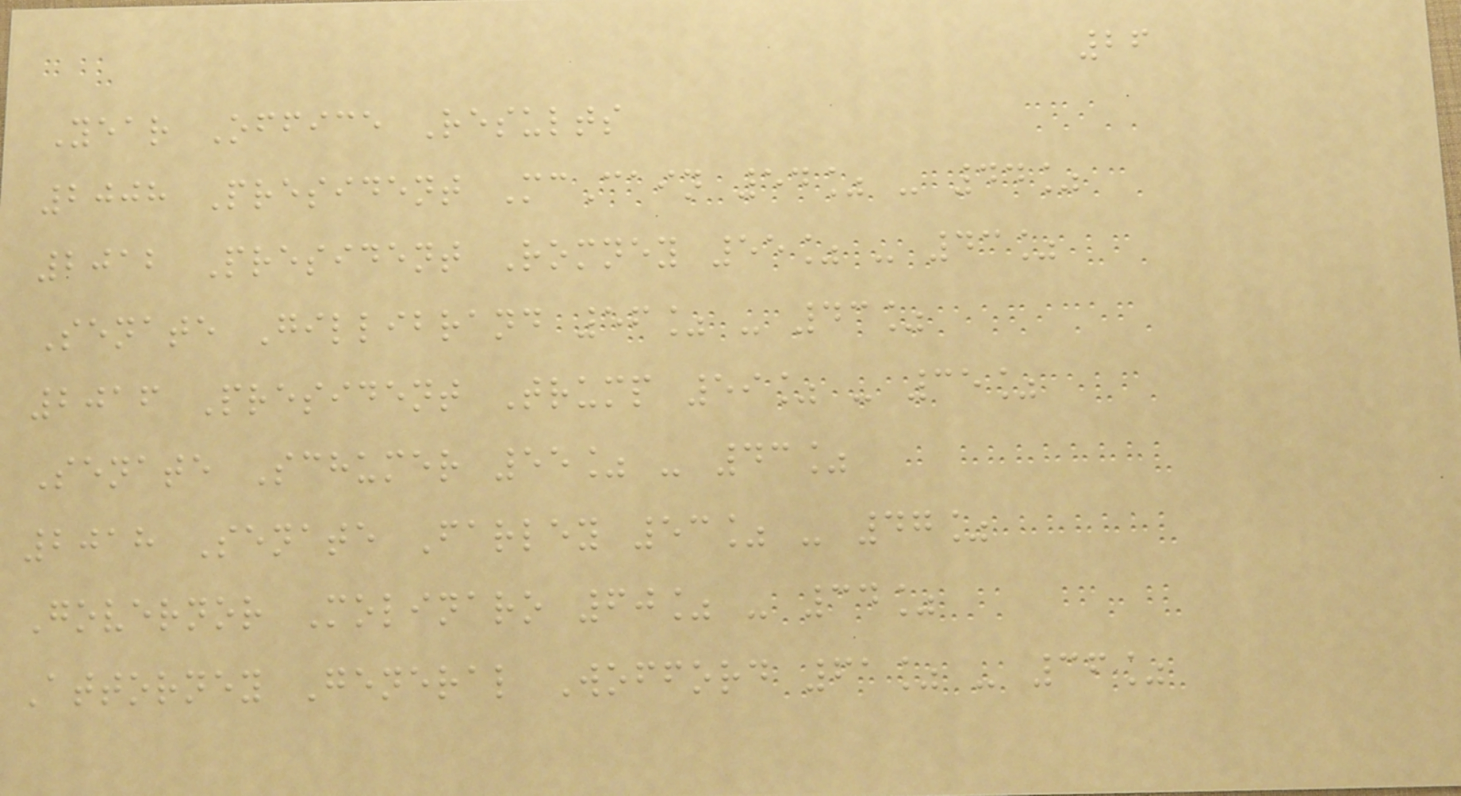26
Year Office Results
2008 President McCain 54% - 44%
2012 President Romney 55% - 43%
Senate Gillibrand 56% - 43%
2016 President Trump 59% - 35%
Senate Schumer 55% - 43%
2018 Senate Farley 53% - 47%
Governor Molinaro 60% - 34%
Attorney General Wofford 61% - 36%
